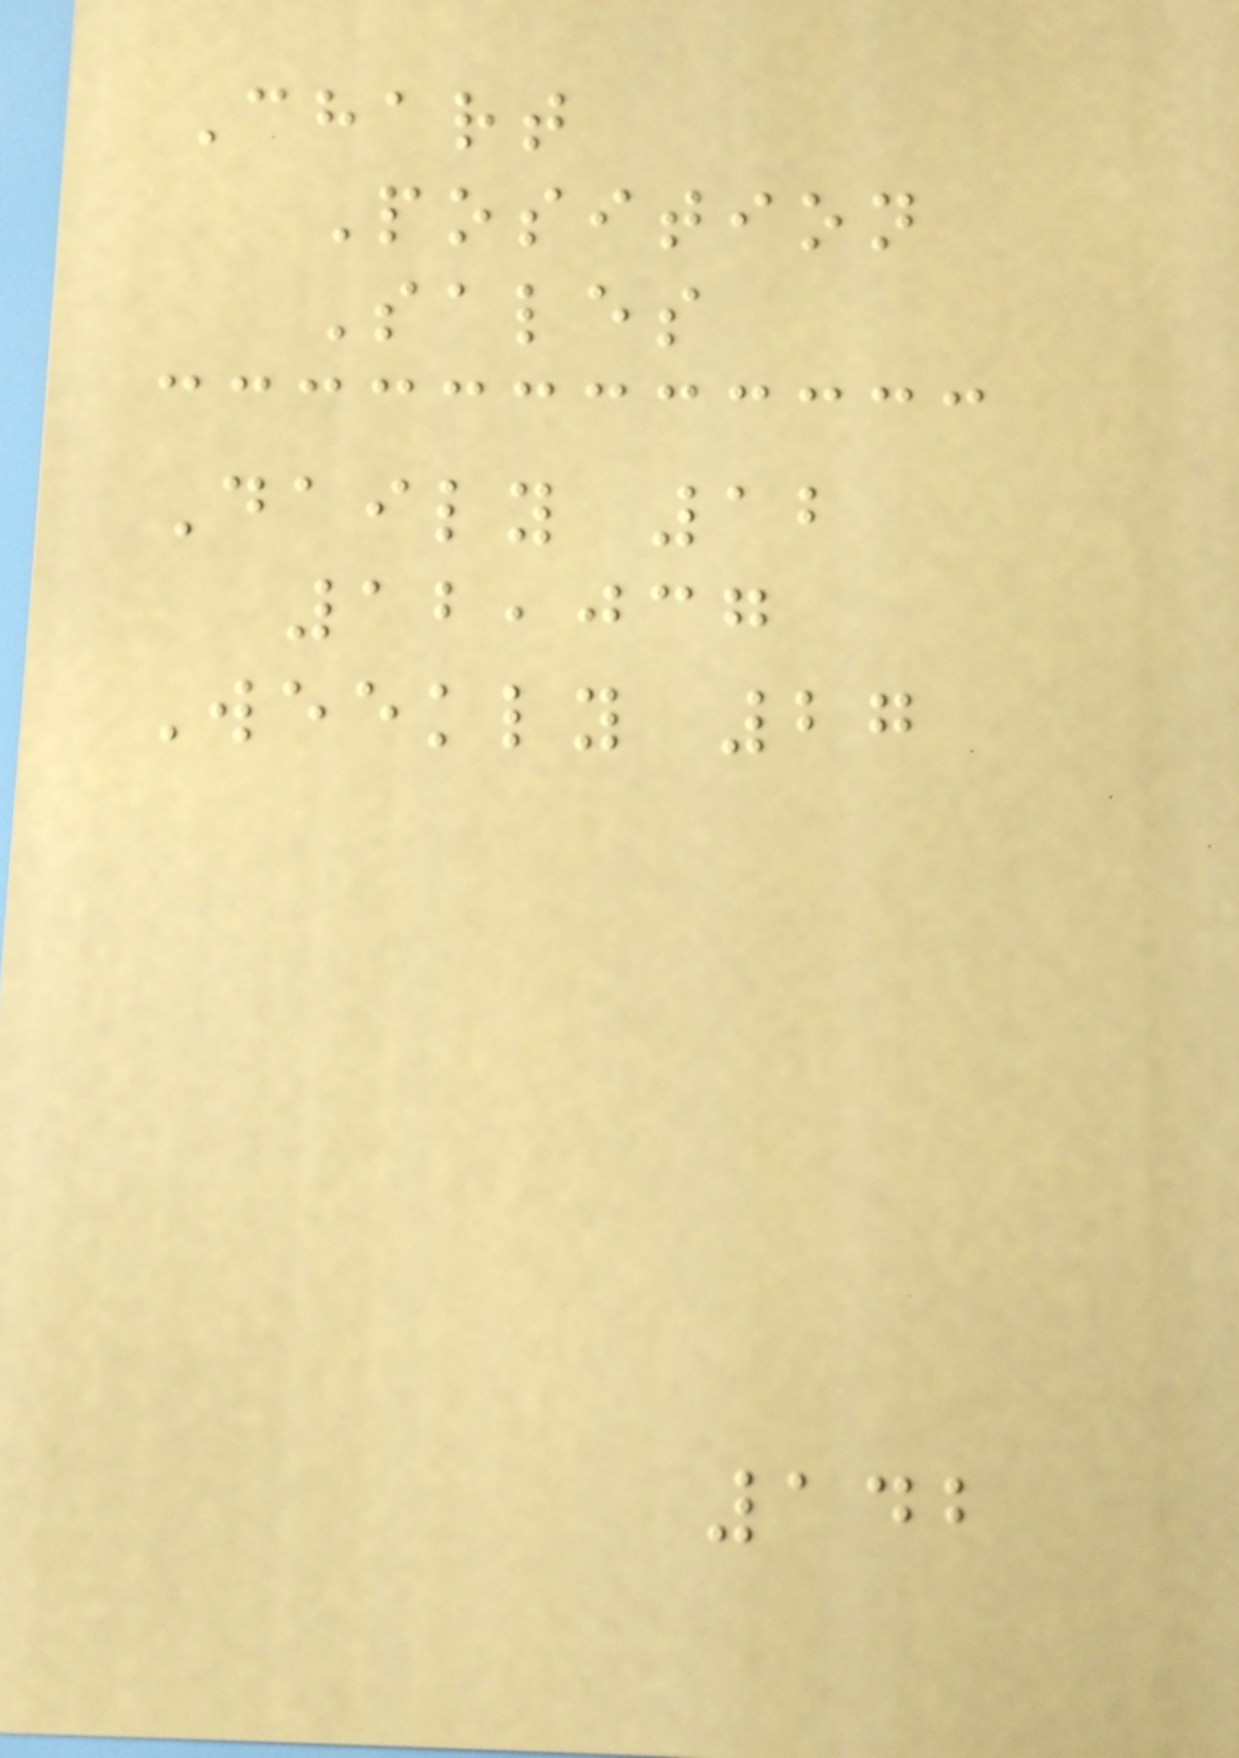Chart
Position
Sales
Daily 12
12,037
Weekly 27
142
